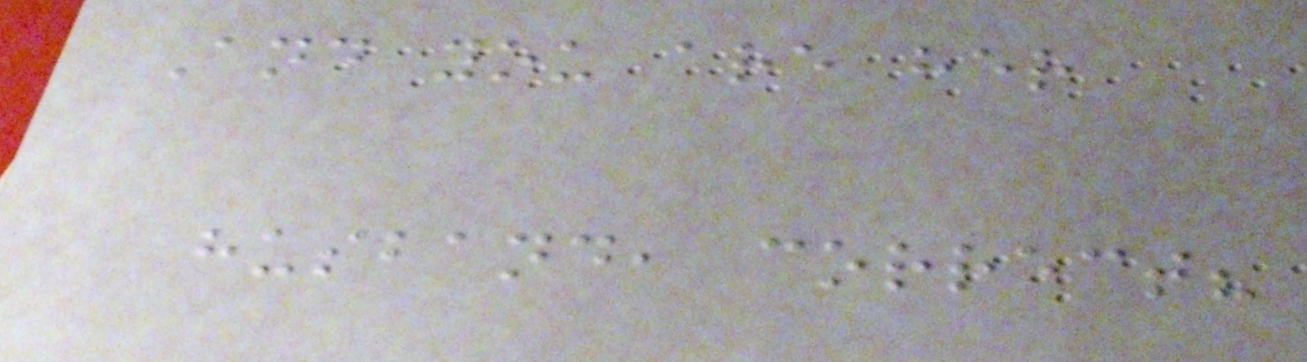And you are her
husband, correct?
